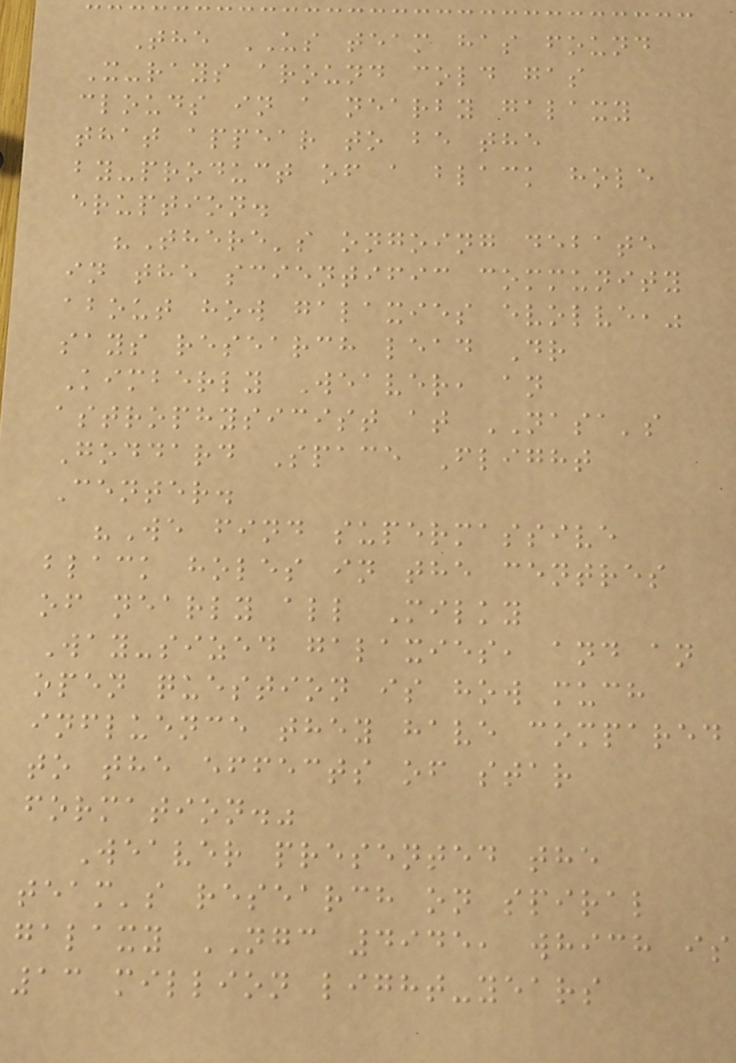The US team has found
X-rays around cold gas
clouds in a nearby galaxy
that appear to be the
by-product of a black hole
eruption.
"There's ongoing debate
in the scientific community
about how galaxies evolve,"
says research lead Dr
Kimberly Weaver, an
astrophysicist at NASA's
Goddard Space Flight
Center.
"We find supermassive
black holes in the centres
of nearly all Milky
Way-sized galaxies, and an
open question is how much
influence they have compared
to the effects of star
formation."
Weaver presented the
team's research on spiral
galaxy NGC 4945, which is
13 million light-years
